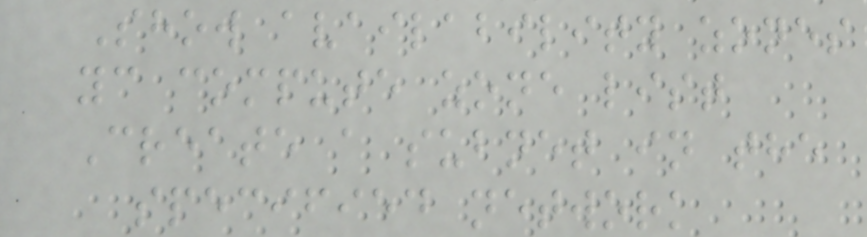Show availability zones
yc compute zone list
Create a subnet in the
specified network
